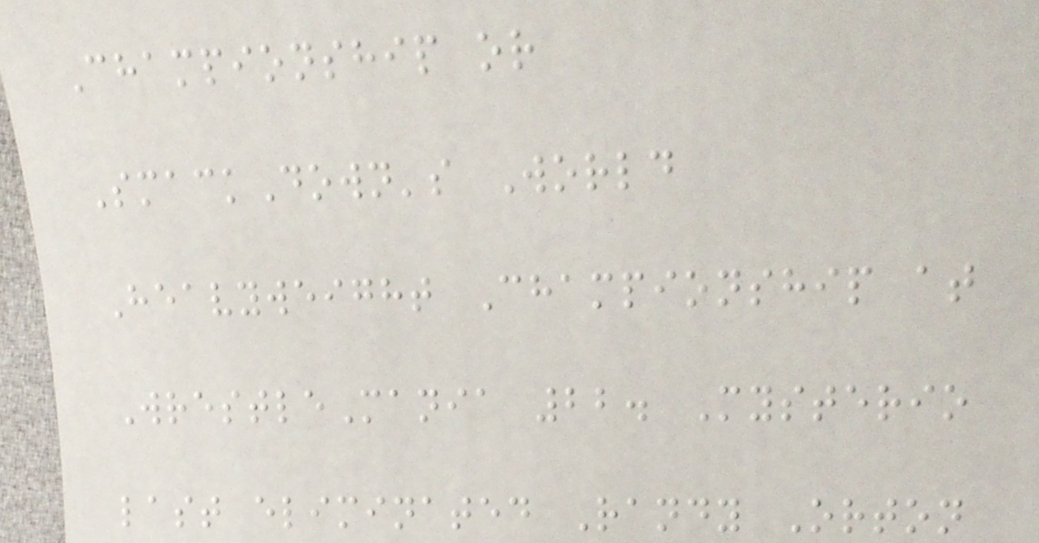Championship or
SmackDown's World
Heavyweight Championship at
WrestleMania 22. Mysterio
last eliminated Randy Orton
